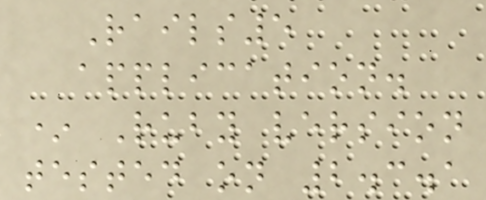Rails5
application.
* Ruby version
tested on 2.3.1
